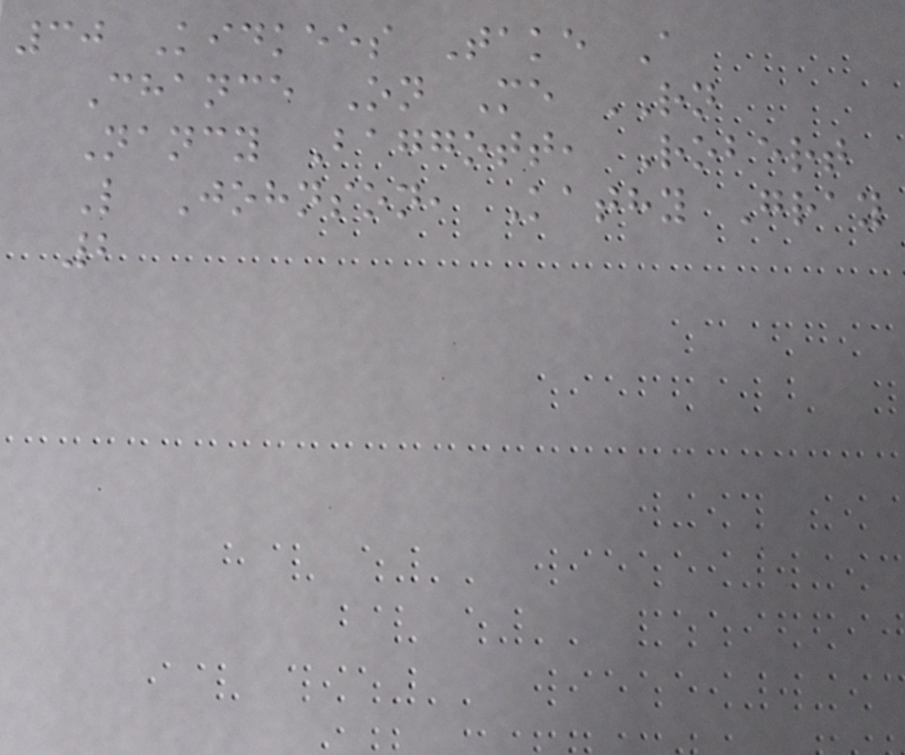30 Kidkees Take A
Chance On Me RN
Nancy Baggott, Robert
L Johnson, Kathy Gray
2
